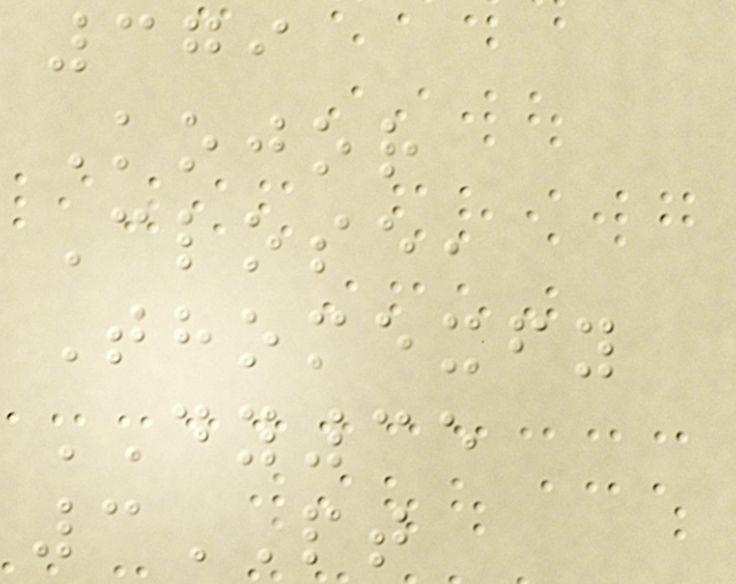379
Kojor
Close,
Thomexfy
DY35
3PT
